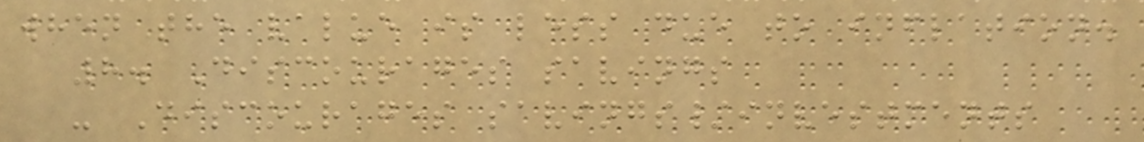when the value is less due to inflation.
8. Discourages savings
- Discourages savings/investments
